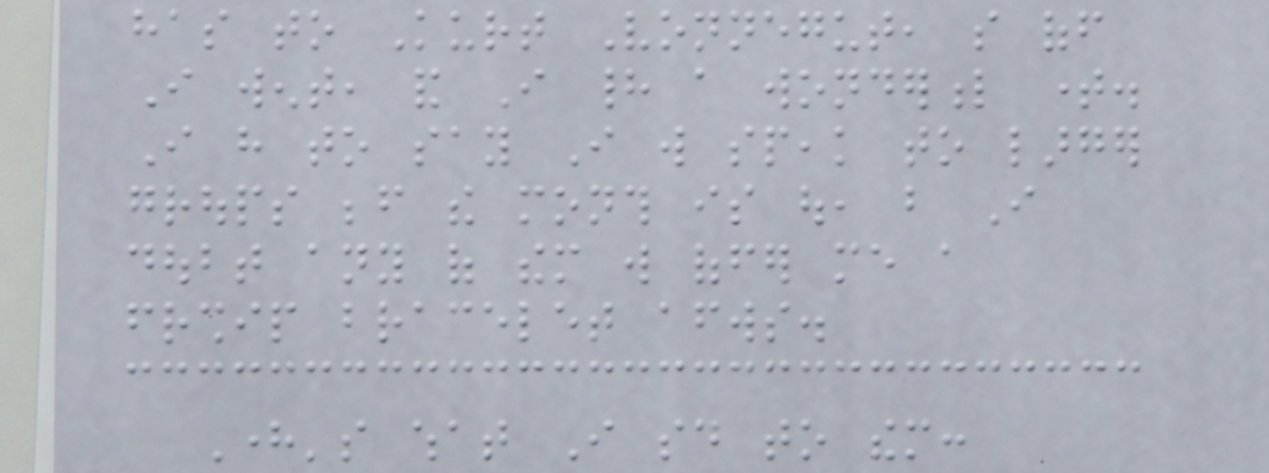has to Kurt Vonnegut, so off
I went, and I had a wonderful time.
I have to say I will speak to larger
groups before the month is out, but I
doubt any of them will offer me a
friendship bracelet afterwards.
Here's what I said to them:
